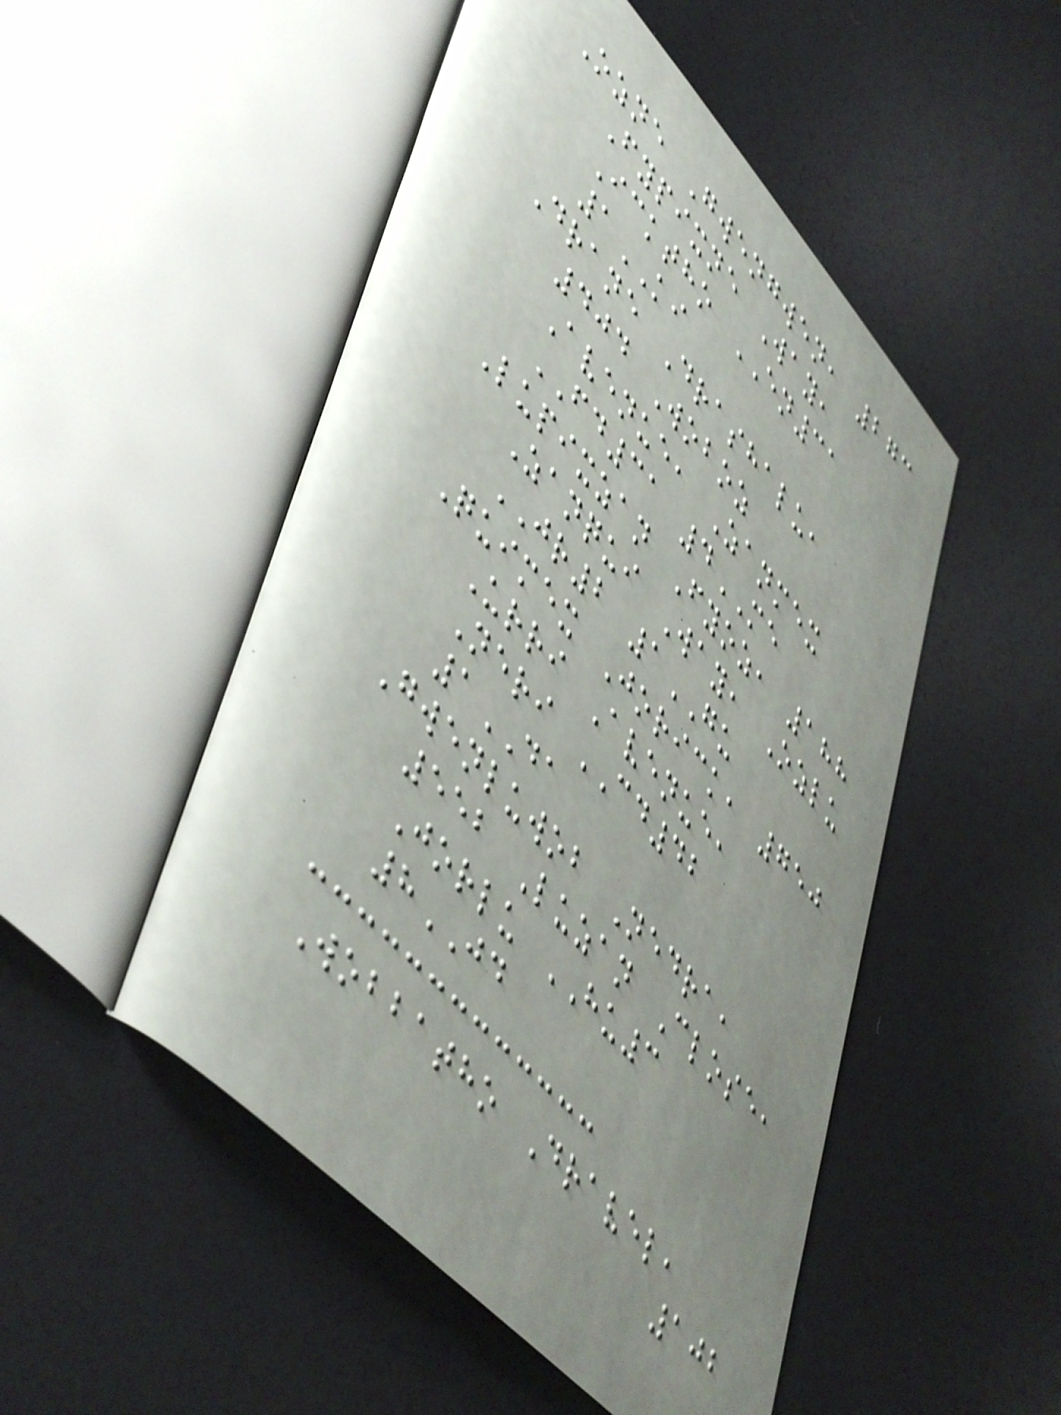Ozne Gwengwen, 273
Fypixne Way,
Icktho EN31
1KI
Drane Drashalu,
404 Woboz
Avenue, Zanmex
FD31 4ME
Lupixzan Fyoz, 188
Zanqui Way, Ozlu
JR2 1GU
Quimex Jorick, 750
Urri Avenue,
Neri CD42
1DA
Gwenluwob Nedra,
552 Luzan Close,
Jorlu HU3
8JD
Wobbatho Dravel,
102
